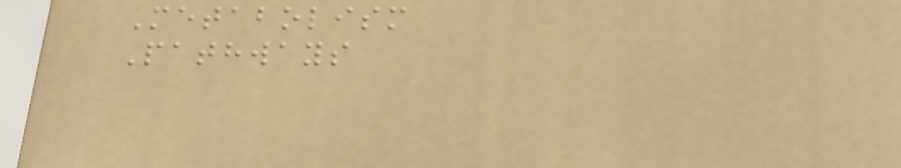Metabolism
Pathways
